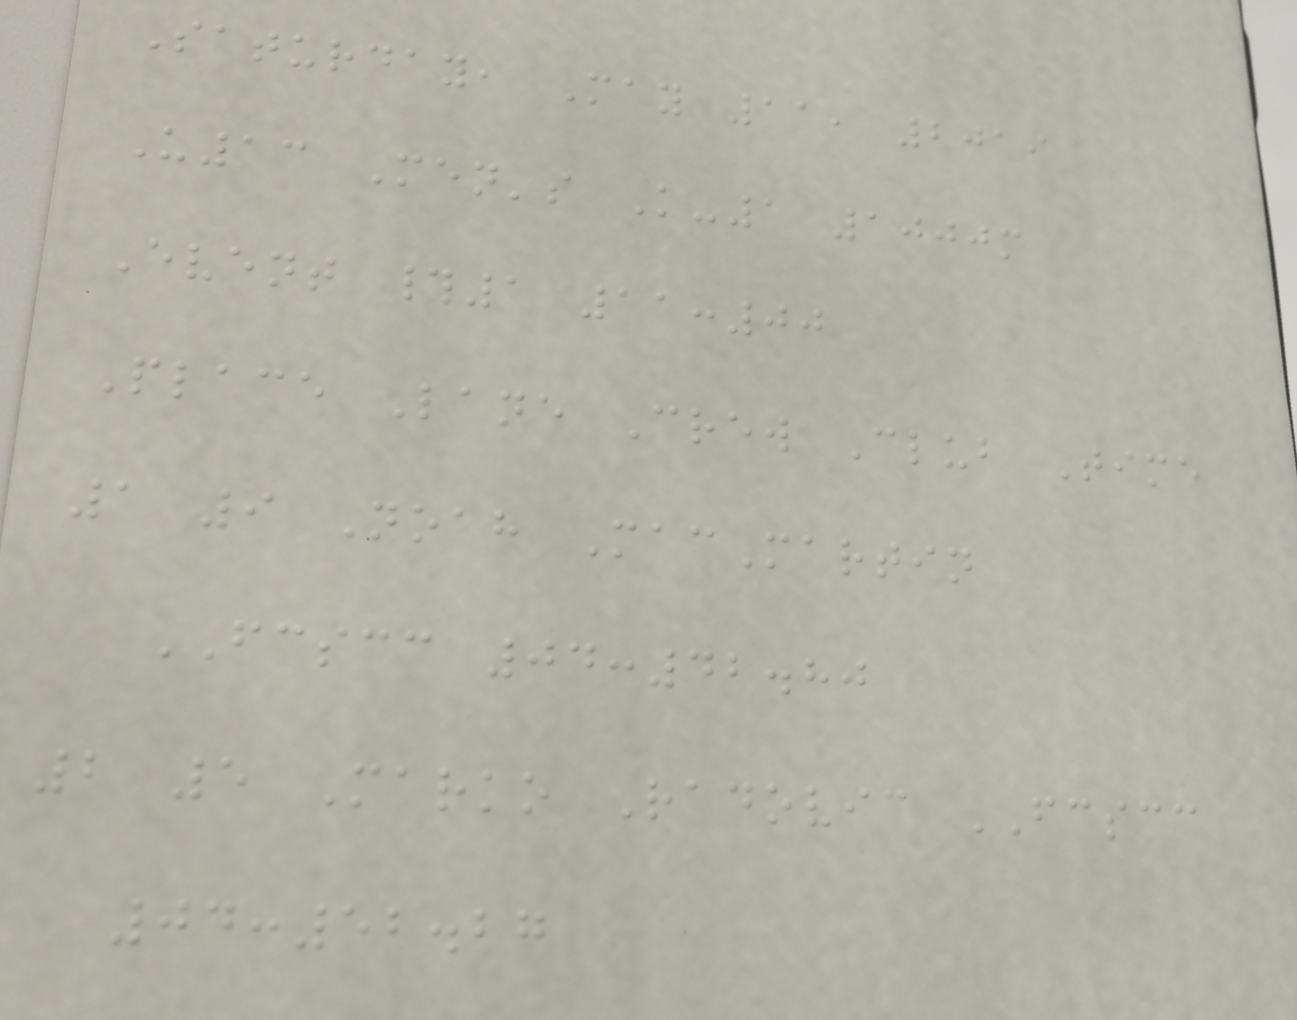Saturday, May 11, 2019
U13 Men's K-1 1000m
Event #1 11:00
Place Lane Crew Club Time
1 9 Noah MacMartin
FCSCC 04:42.80
2 5 Marko Radovic FCSCC
04:52.27
